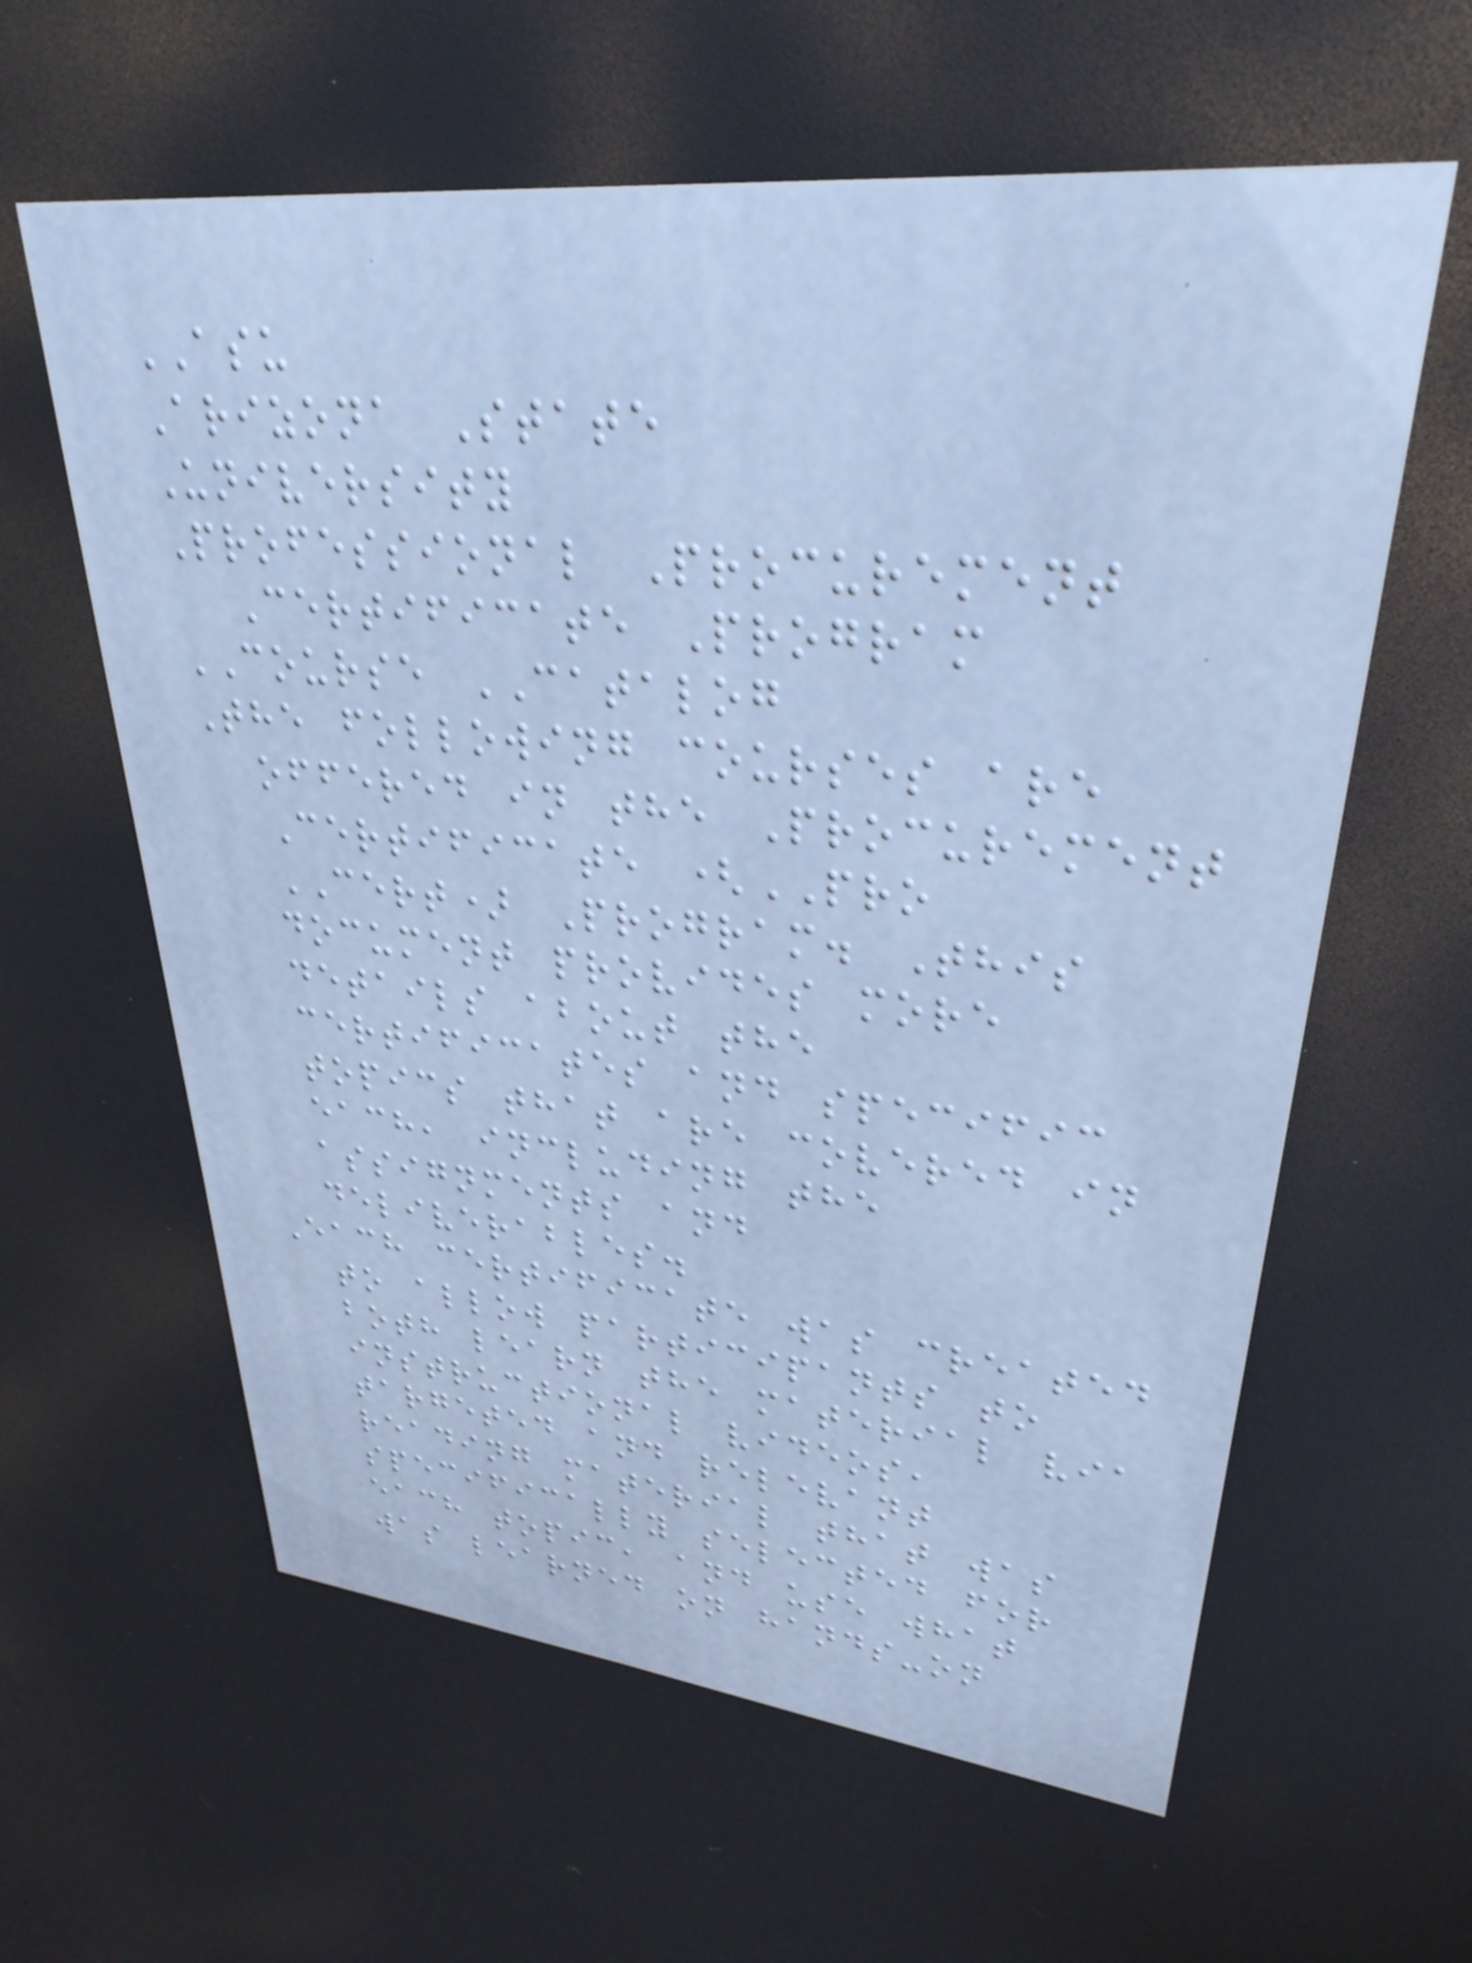ASU
Arizona State
University
Professional Procurement
Certificate Program
COURSE CATALOG
The following courses are
offered in the Procurement
Certificate (PRO
CERT) Program. This
document provides more
details about the
certificates and specific
topics that are covered in
each, including the
assignments and
deliverables.
Each certificate was created
to allow participants to
both learn the material via
instructional videos,
targeted and relevant
reading material that was
specifically selected for
each topic, and use what
was learned on hands-on
